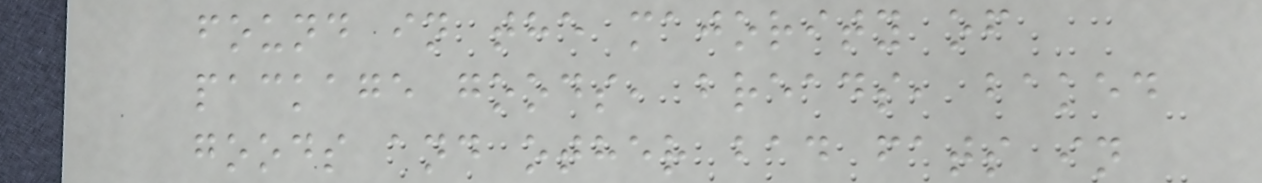found in the majority of
package goods, breads, baked
goods and other bad fats in
